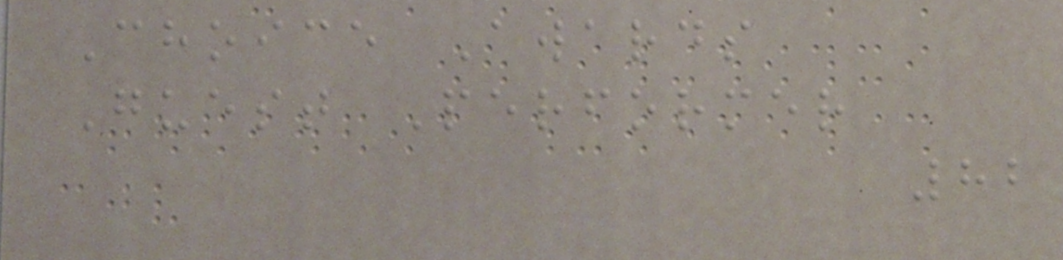Choice Awards
Guest Performer
82
